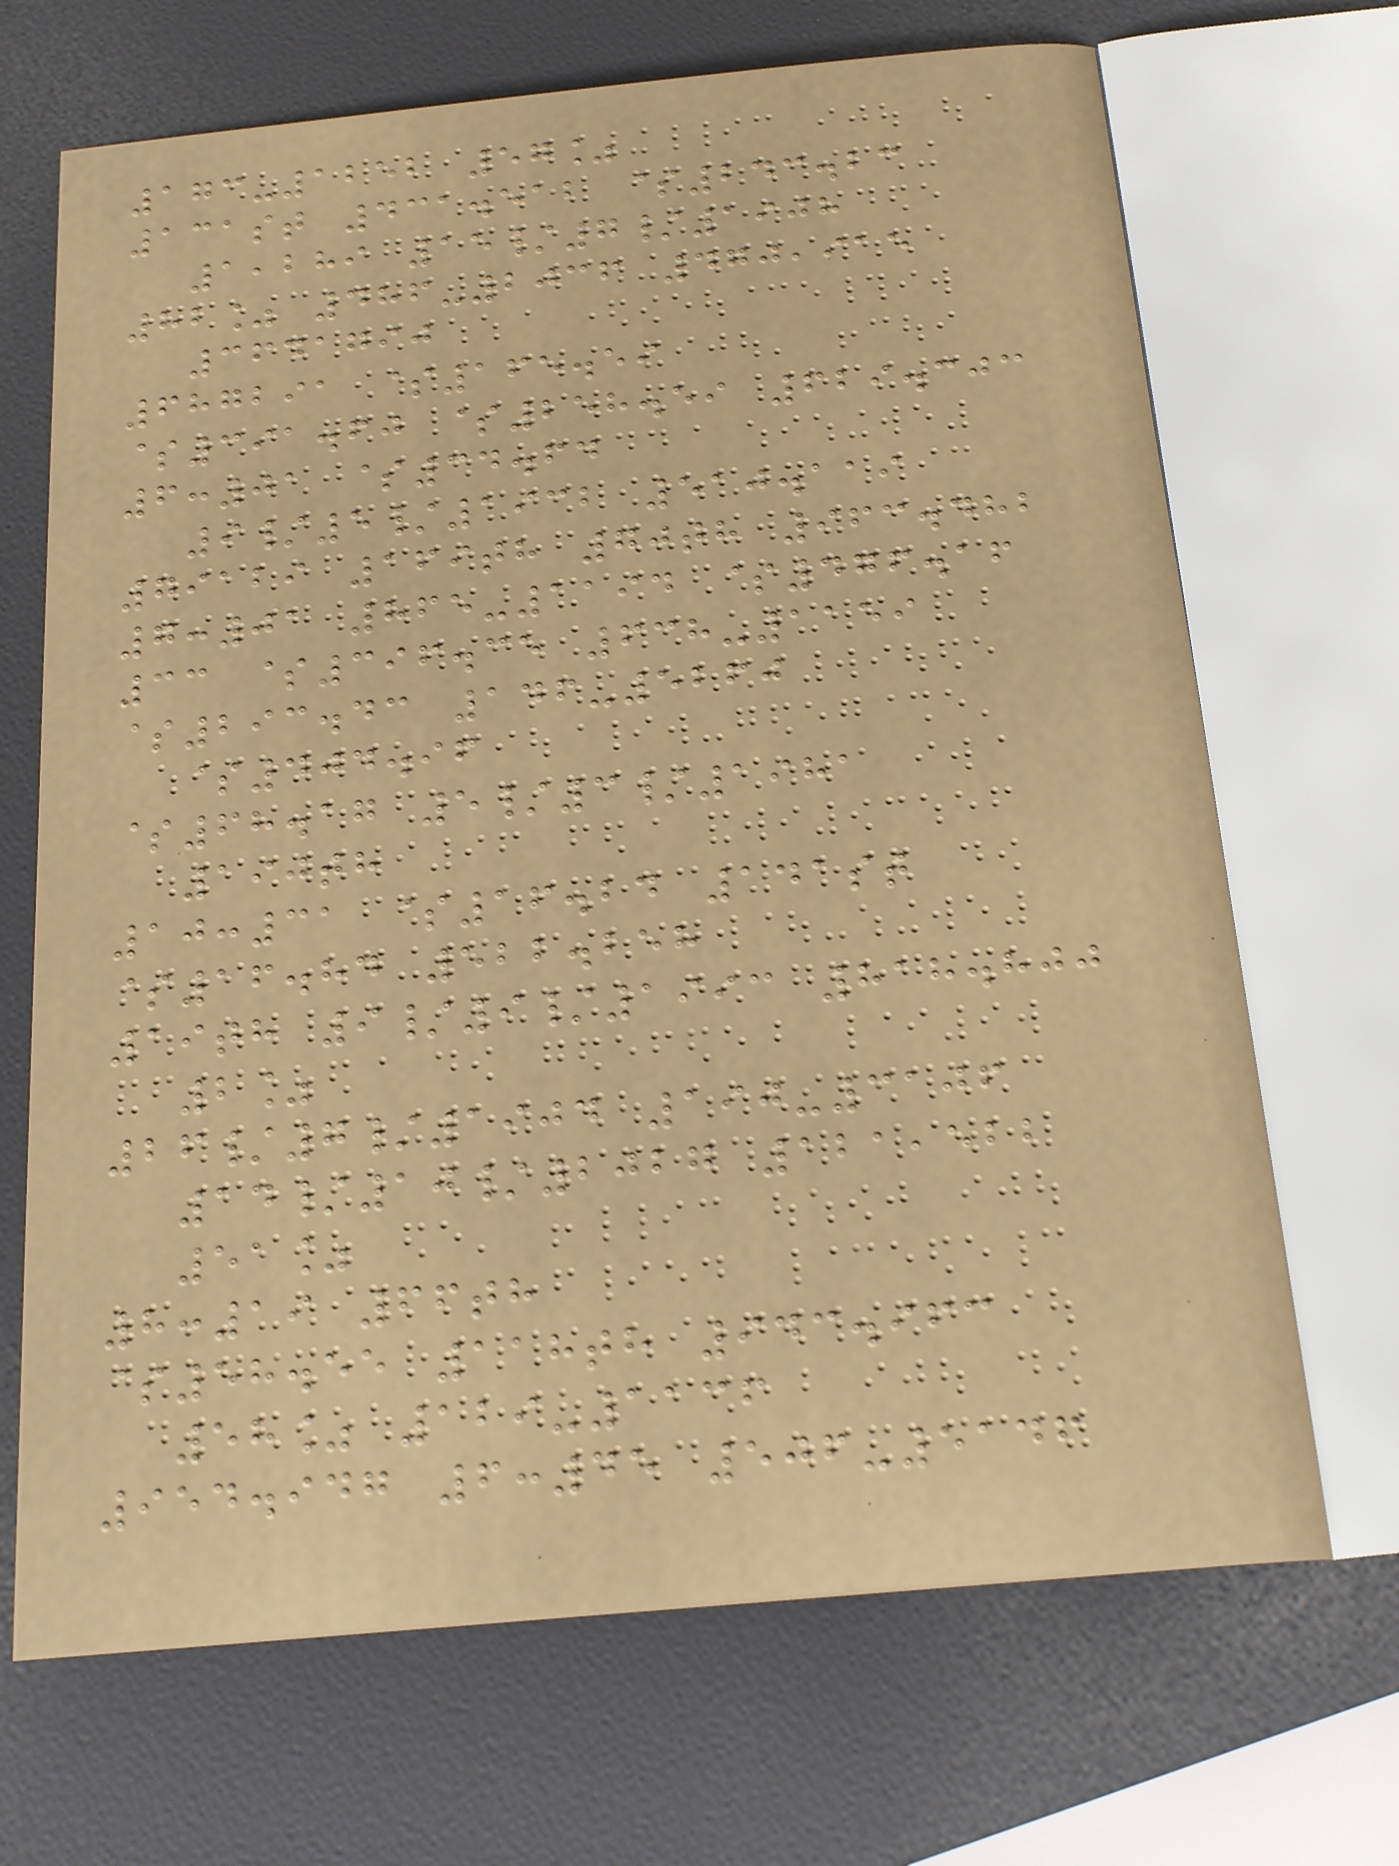173-1252 57%
131st 431.512 $243.23
1,289 15/7/1908
82% 486-2036 470,915
3641790
687291 $165.59
$391.60 $258.59 629.303
6:01 $34.64
9/5/1932 510.119
79129 169th 70th 963.482
7:01 865-1194 $476.16
33 $396.35 638-1159
$293.43 146-5260
$404.96
$68.17 5/3/1981
190th
10:31 $16.24 141st
$16.84 522.258
19th 9/9/1993 818.800
2%
26/7/1904 190-3106
14/10/2027 121,522
51%
8:19 66th
$58.55 118th 943.963
58% 129-1136
954.947 6:45 506-5146
